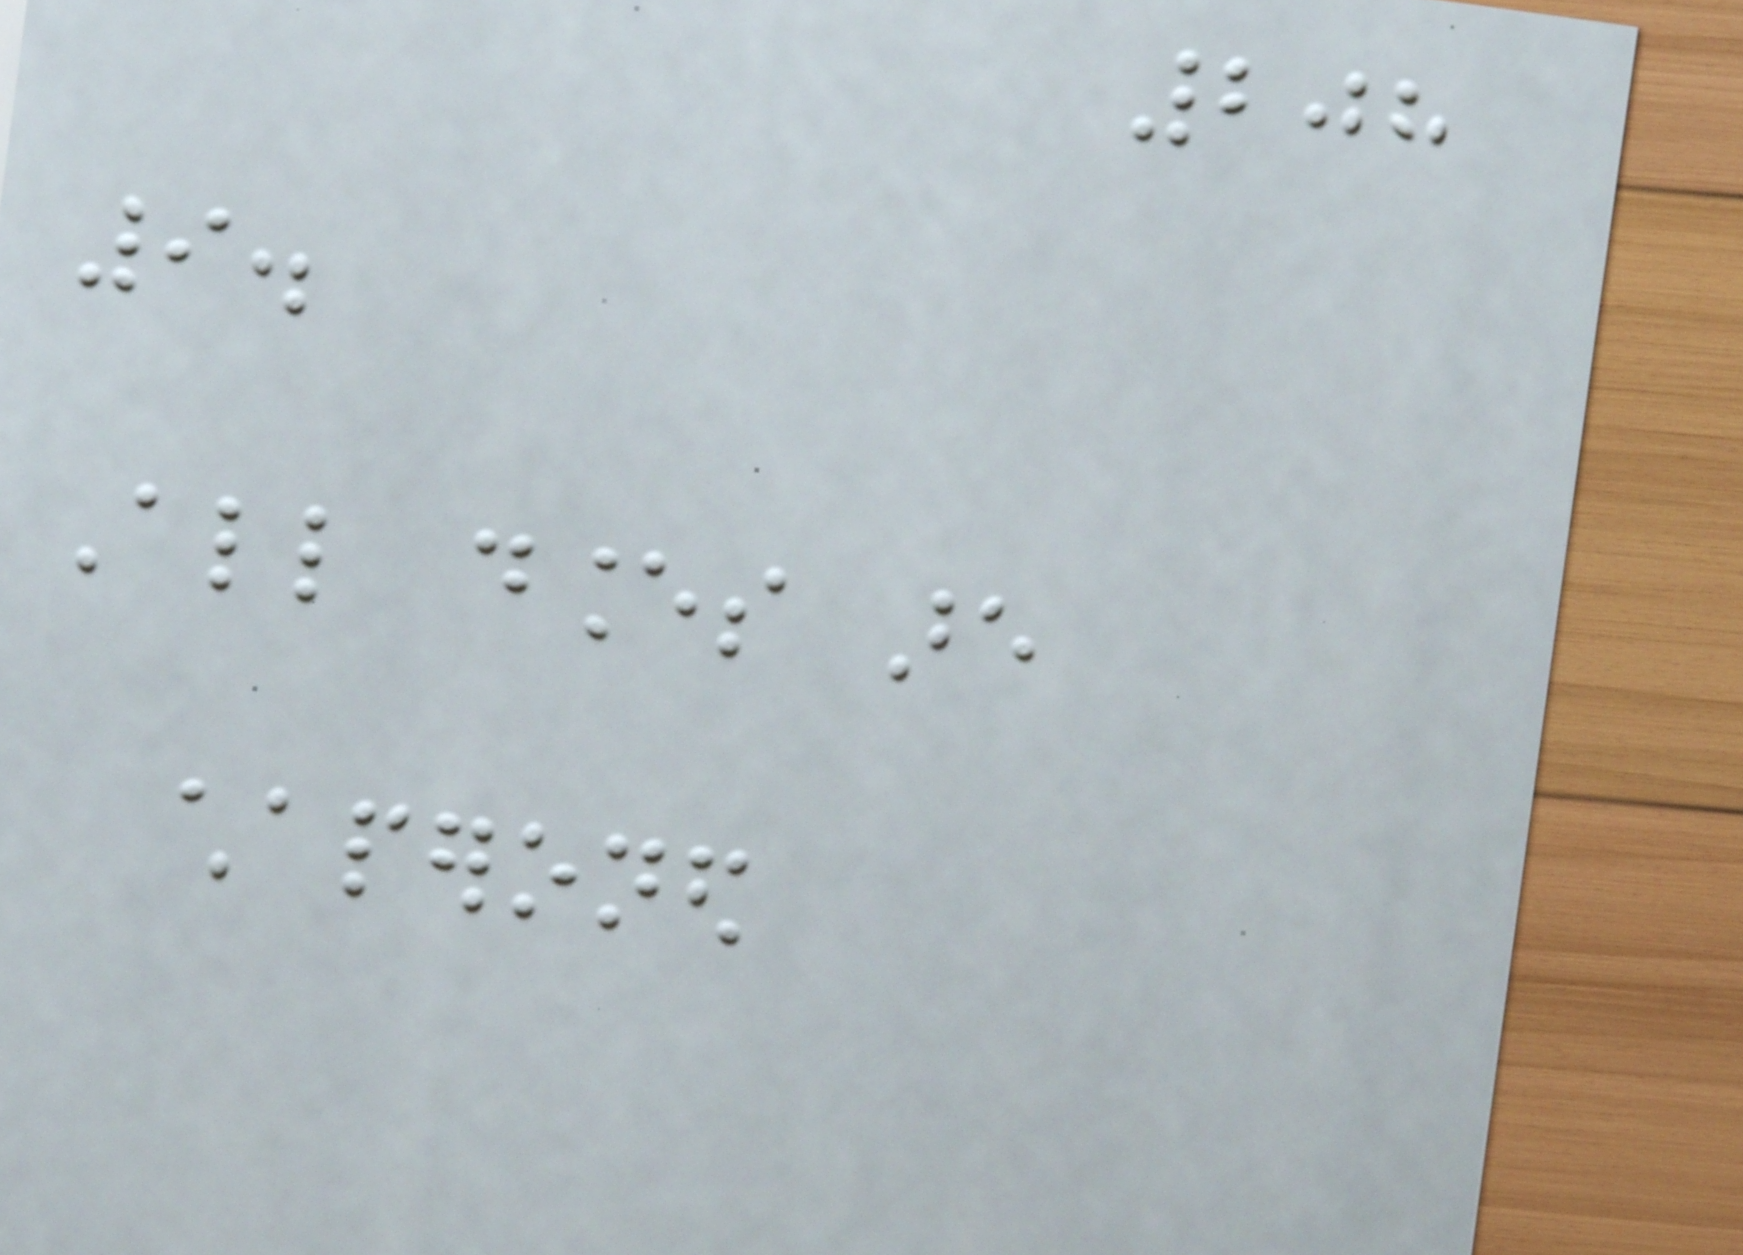208
9.
All dances are
chaperoned
